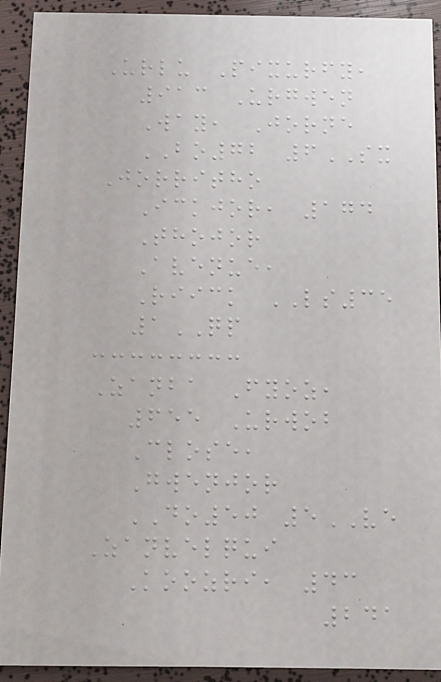Urlu Pixurfy,
913 Urgwen
Way, Jorne
BO72 6SX
Jorritho
Ickjor, 174
Thojor
Avenue,
Riick LS35
1QP
Zanba Fyoz,
655 Urwob
Close,
Gwenjor
DO50 5VE
Zanvelqui
Koozri, 43
241
